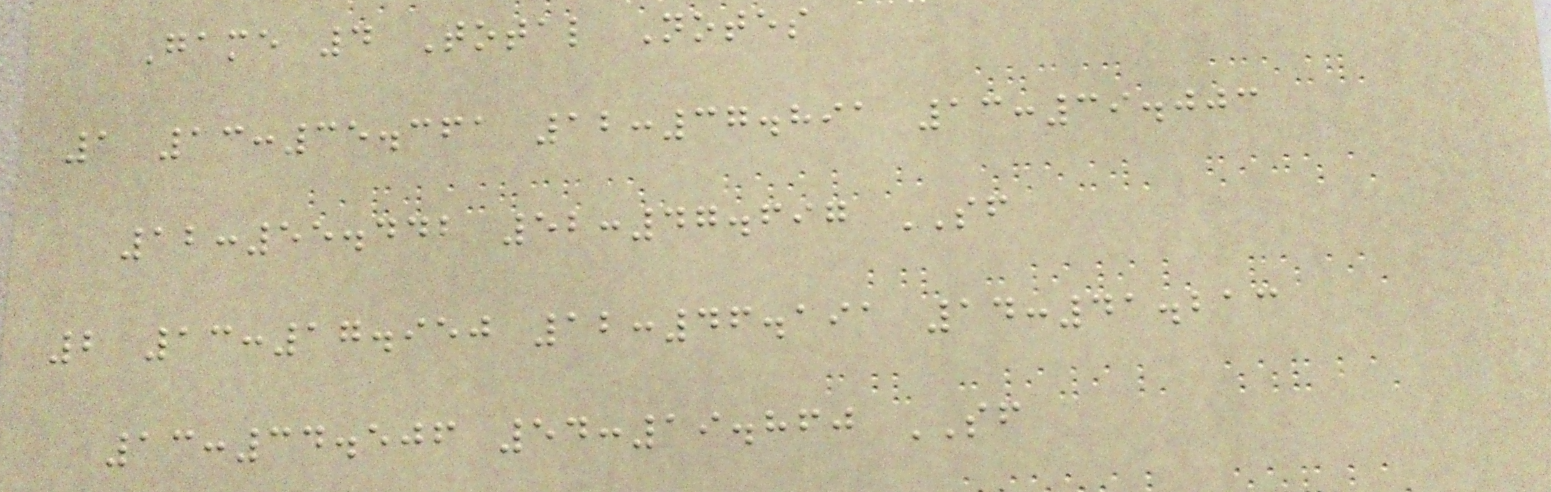Game 4 Total Notes
1 13:35.361 12:37.891 13:39.003
12:55.442 52:47.697 SF
2 13:17.950 12:46.191 14:41.213
13:34.506 54:19.860 SF
